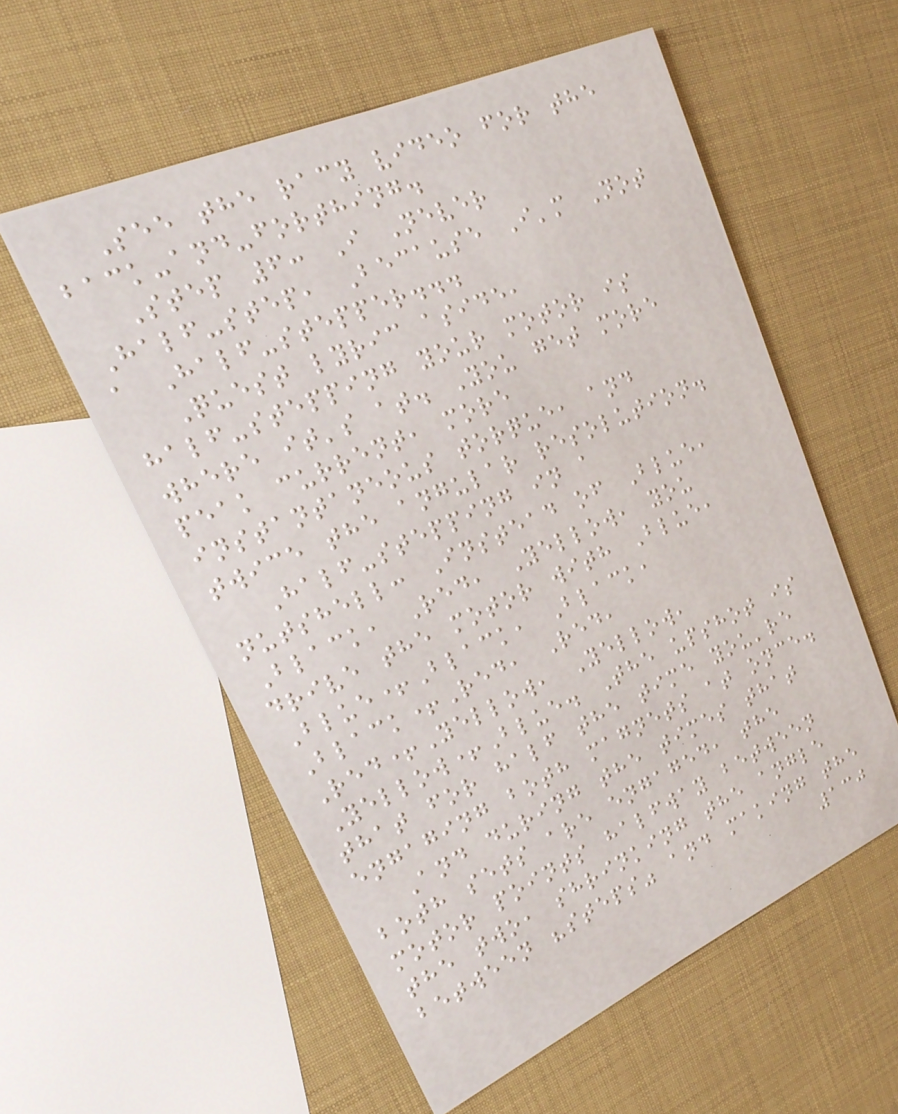See the racy video for the
back-and-forthing.
Step 6: I Never
Half-step, Because I'm Not
a Half-stepper...
Quest lyric aside,
half-stepping your motor is
where it's at. You get more
peak current, more
instantaneous torque, and
twice the angular resolution.
Half-stepping in a
nutshell: Instead of Blue,
Black, Red, Yellow, you
drive the motor with Blue,
Blue+Black, Black,
Black+Red, Red,
Red+Yellow, Yellow,
Yellow+Blue. The upshot is
that for half the time you're
engaging both magnets at once.
And during the times that
both sets are engaged, the
motor points halfway between
the two, shrinking the angle
between "steps" and making the
130
